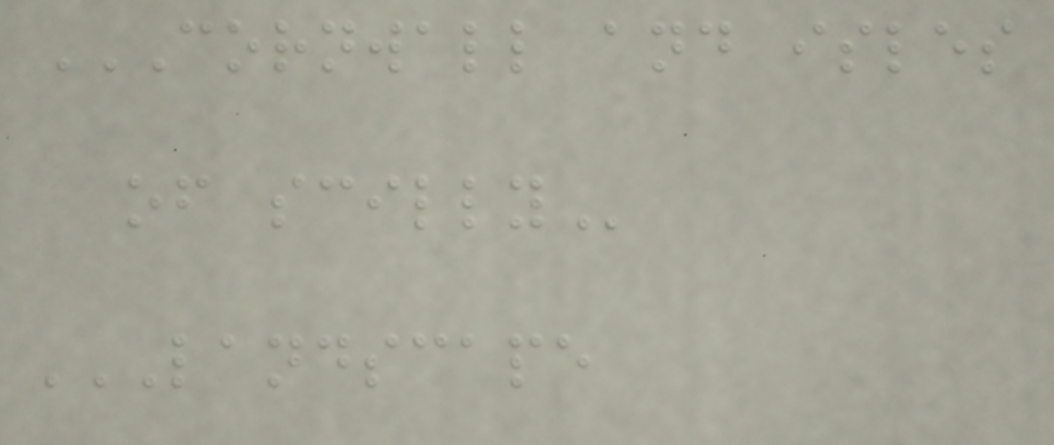CORNWALL AND ISLES
OF SCILLY
LANDSCAPE
